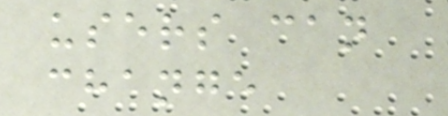users can
change
